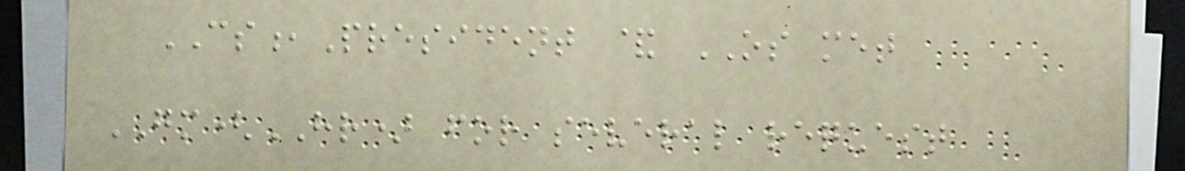CS,President & OS met
GM(HR) for several request
